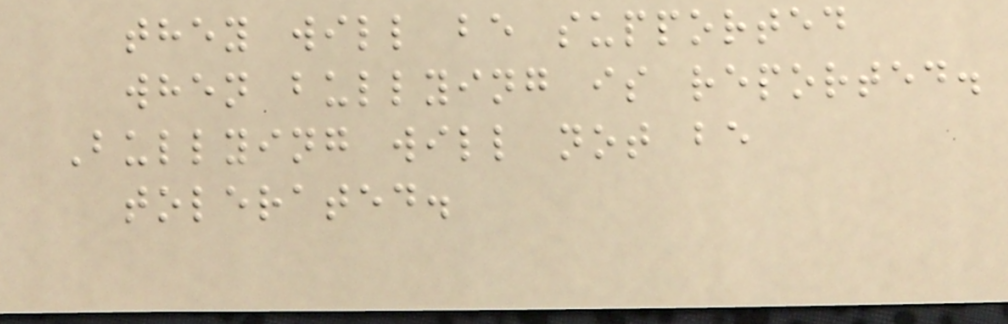they will be supported
when bullying is reported.
Bullying will not be
tolerated.
